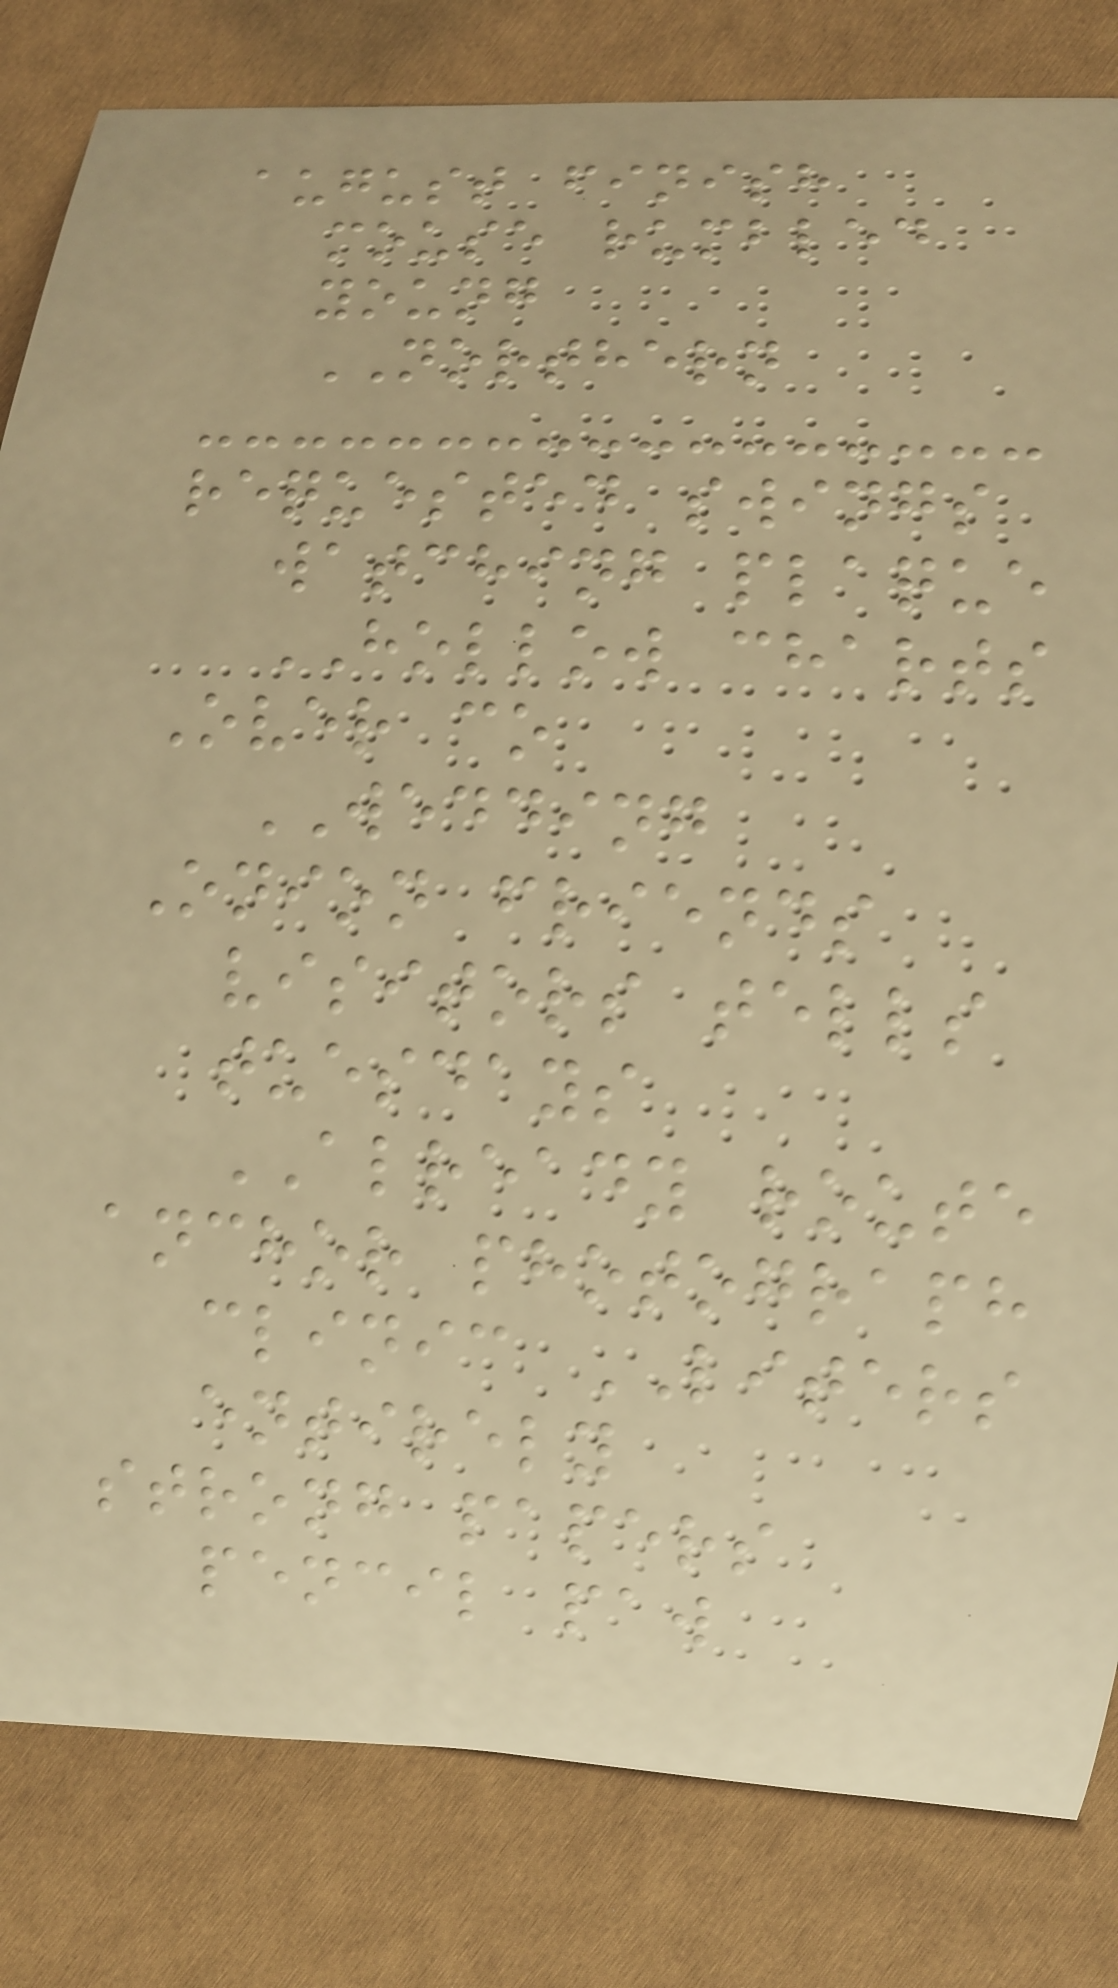august finish
mouse rumbled
young
NORTHERN
requested swings
watching plaque
HOLLOW charts
Over co
WEDDING
Onion friends
visitors tells
tuesdays
ALREADY route
anchor photograph
clinic LITERS
entirely
strong papers
pencil paw
